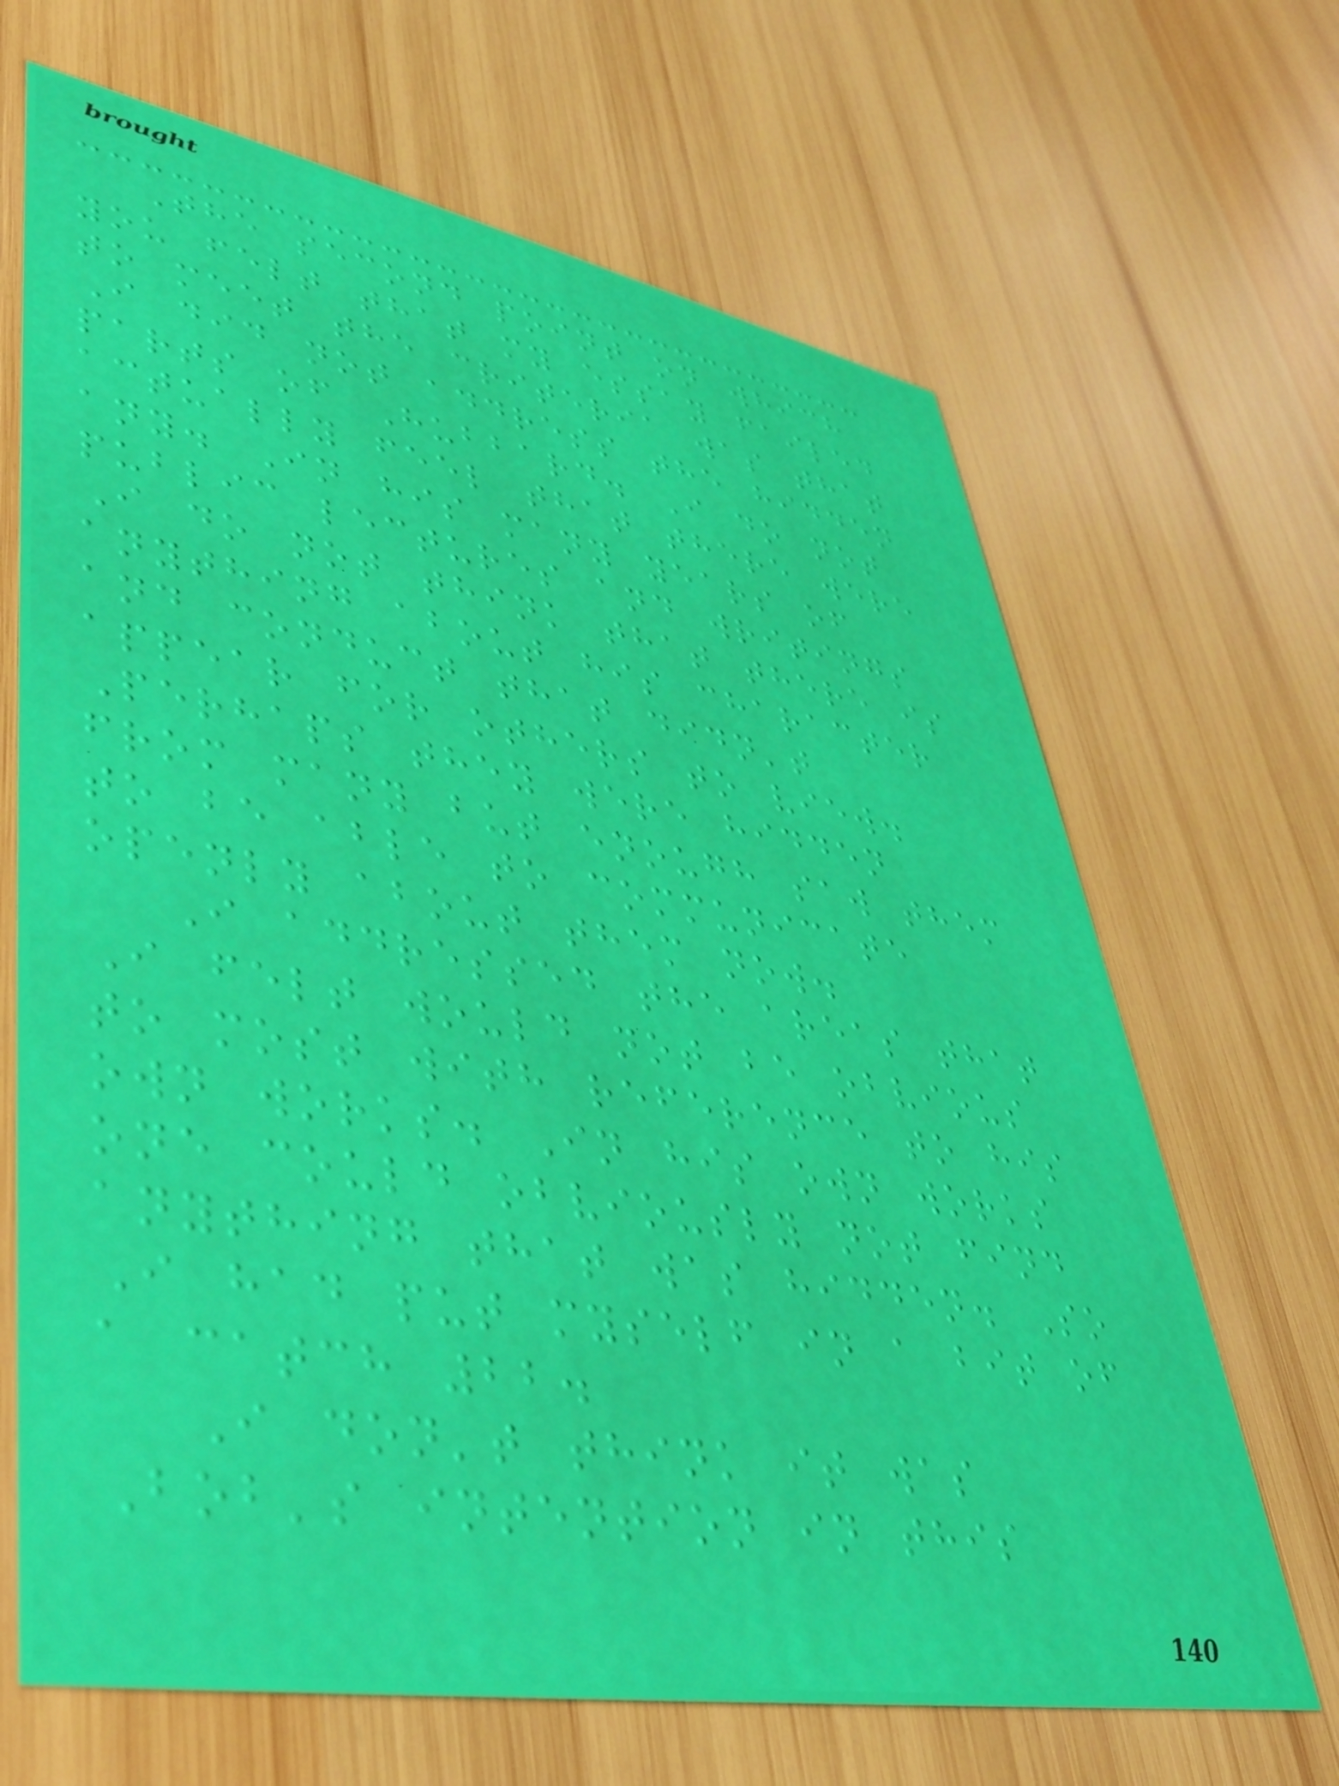The second point on which
you felt that my essay failed
to meet the criteria was that
I did not address the hidden
parts of Hubbard. I do not
actually feel that there were
any. In his many years of
public lectures and writings
I do not think that there is
anything about his character
and conduct that didn't
appear for others to view.
Perhaps they were hidden
from many but enough saw them
to be able to communicate
openly about them now.
I addressed the areas that
I felt would not be obvious
to most with reference to his
own works. In his own works
one could obviously not find
anything that was hidden. So
I had put myself in a bit of
a catch 22.
I don't think it was
Bob's intention in this
